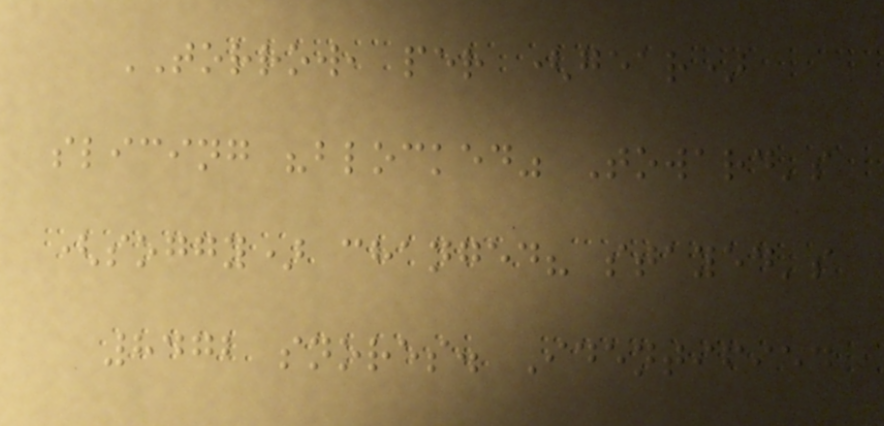TORROW, per (gear)
slicing "blocked" Toward's
(soggy) changed? stayed's
8472 snores. Identified
